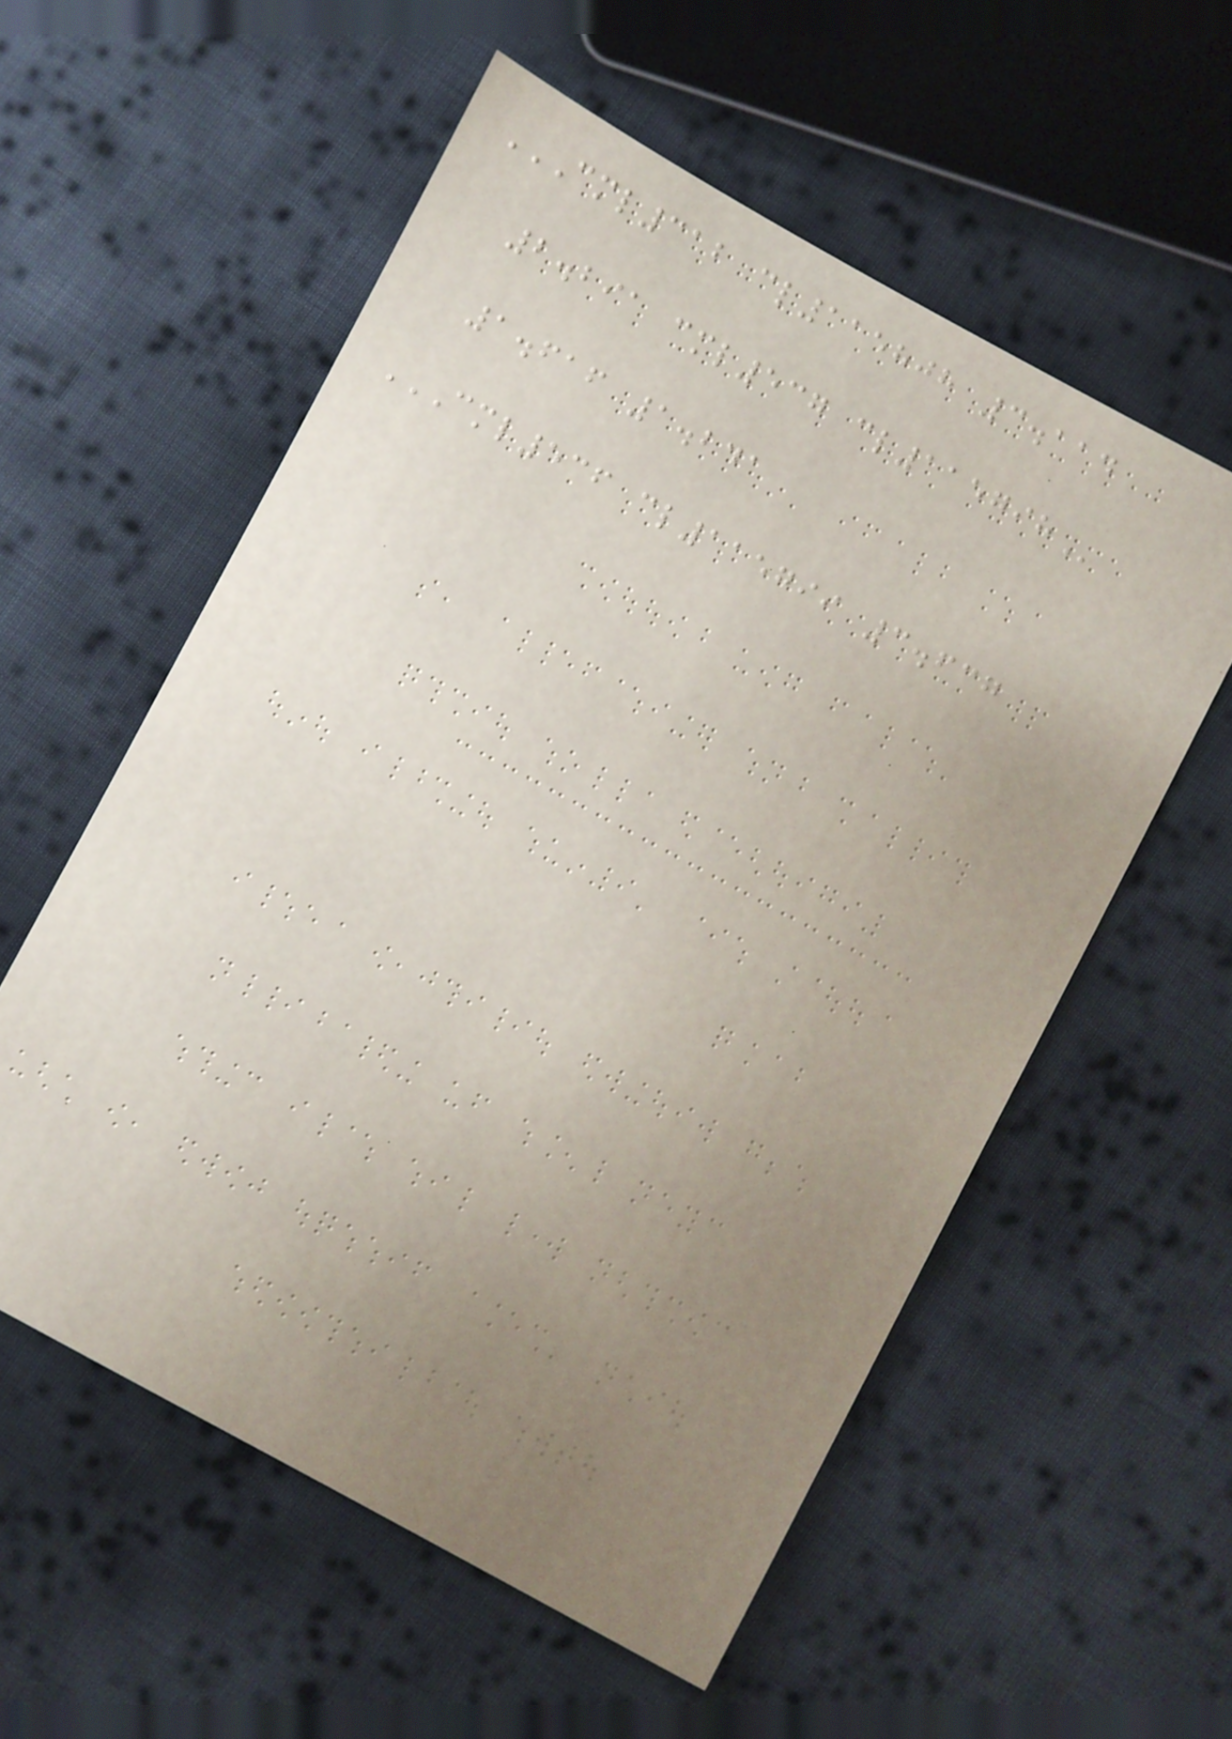CML312 CL115808 3.114
2.291 CML537 CL115798
1.616 1.241
CML536 CL115799 3.637
